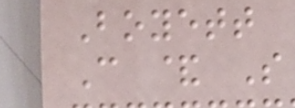Boyett
C & S
